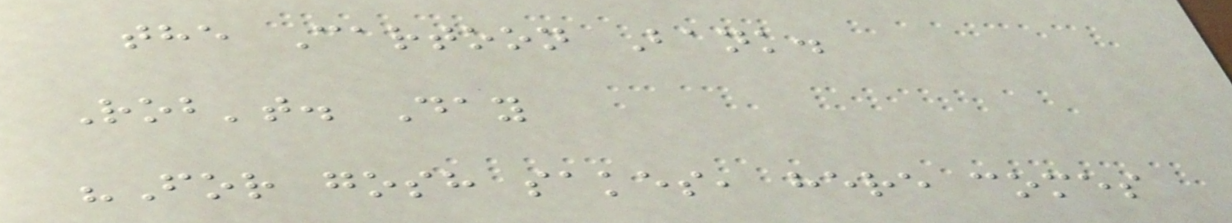the Cartoon Bank.
Rob't. Day
"For gosh sakes, here comes
